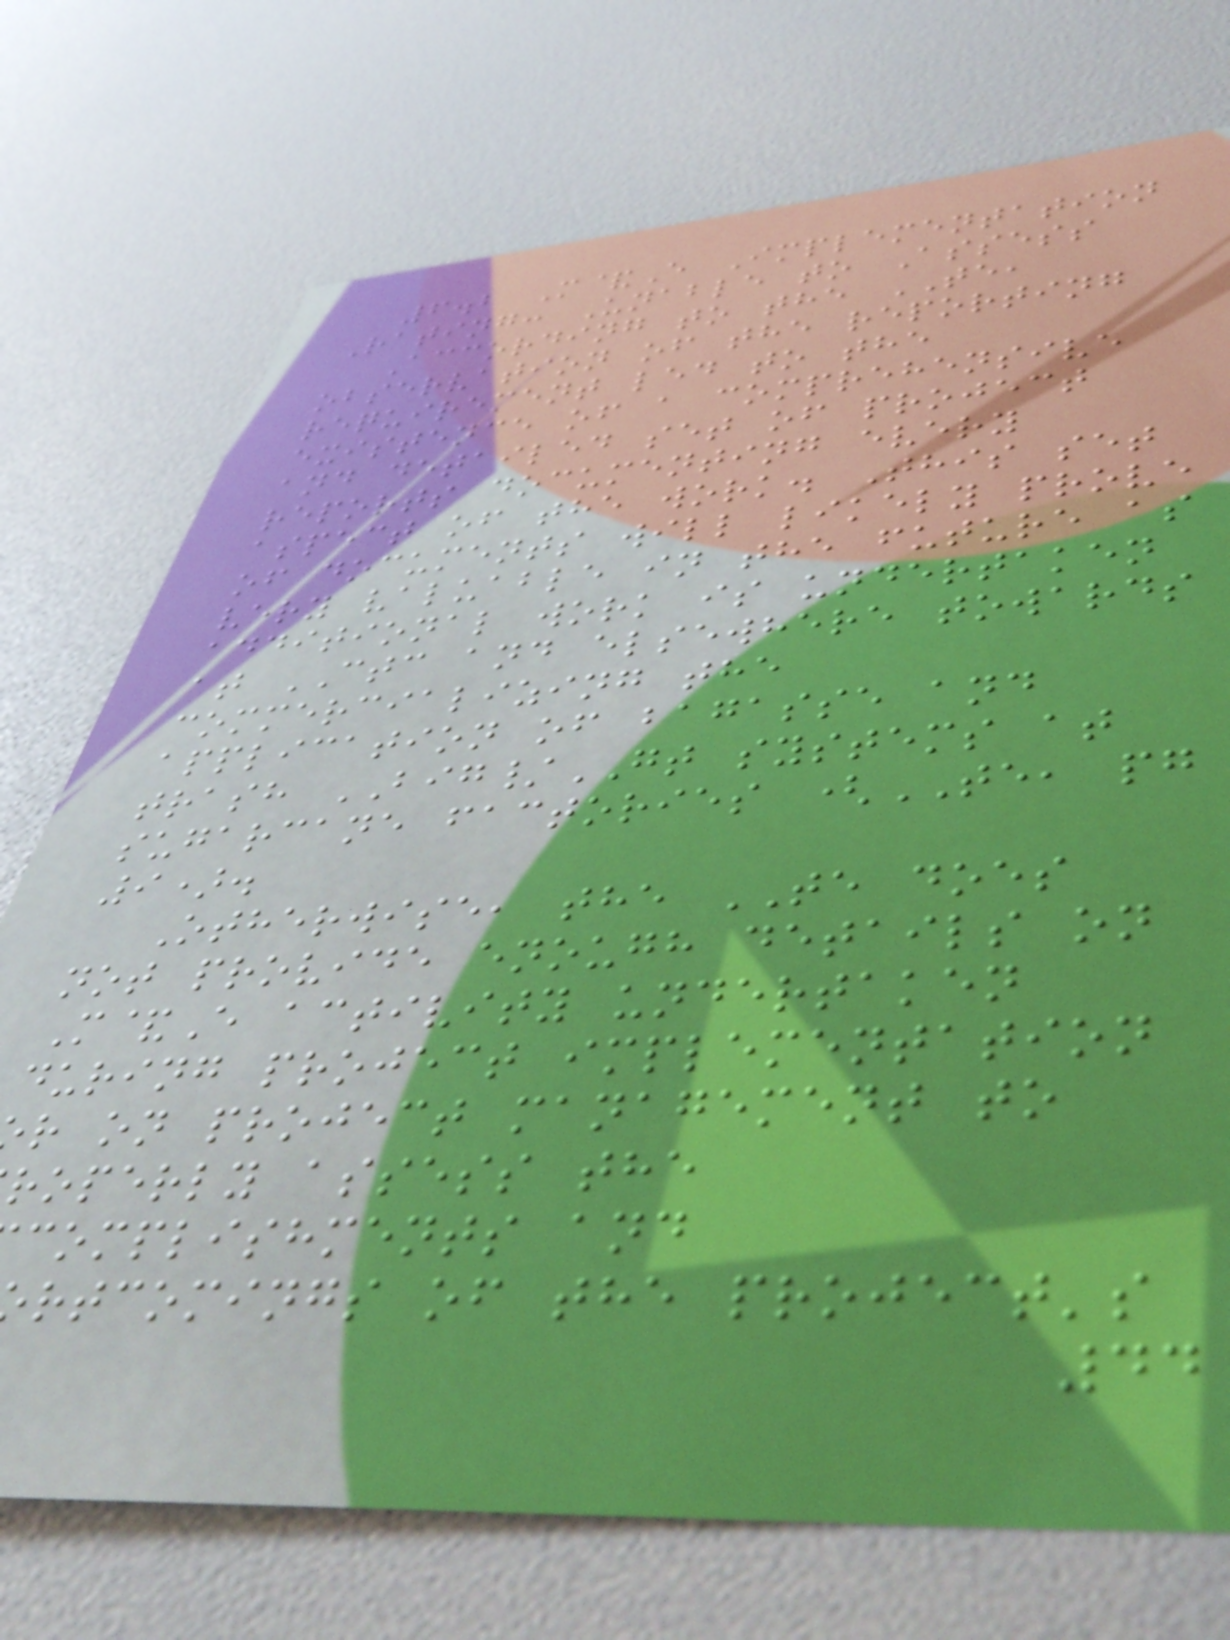6.2 M&E Implementation
Rating: Unable to Assess
According to the TE,
observation of the reporting
requirement led to the
existence of a comprehensive
and detailed set of project
reports documenting every
aspect of the work. This set
of documents will likely prove
very valuable in the future as
additional work is undertaken
at CTC and elsewhere towards
commercializing the
application of bagasse and
trash BIG/GT systems at
sugarcane factories (TE, pg
9).
Otherwise, the TE does
not provide enough details on
M&E activity undertaken
during project implementation
r on project management to
roperly assess the
complishments and
rtcomings of the project's
44
